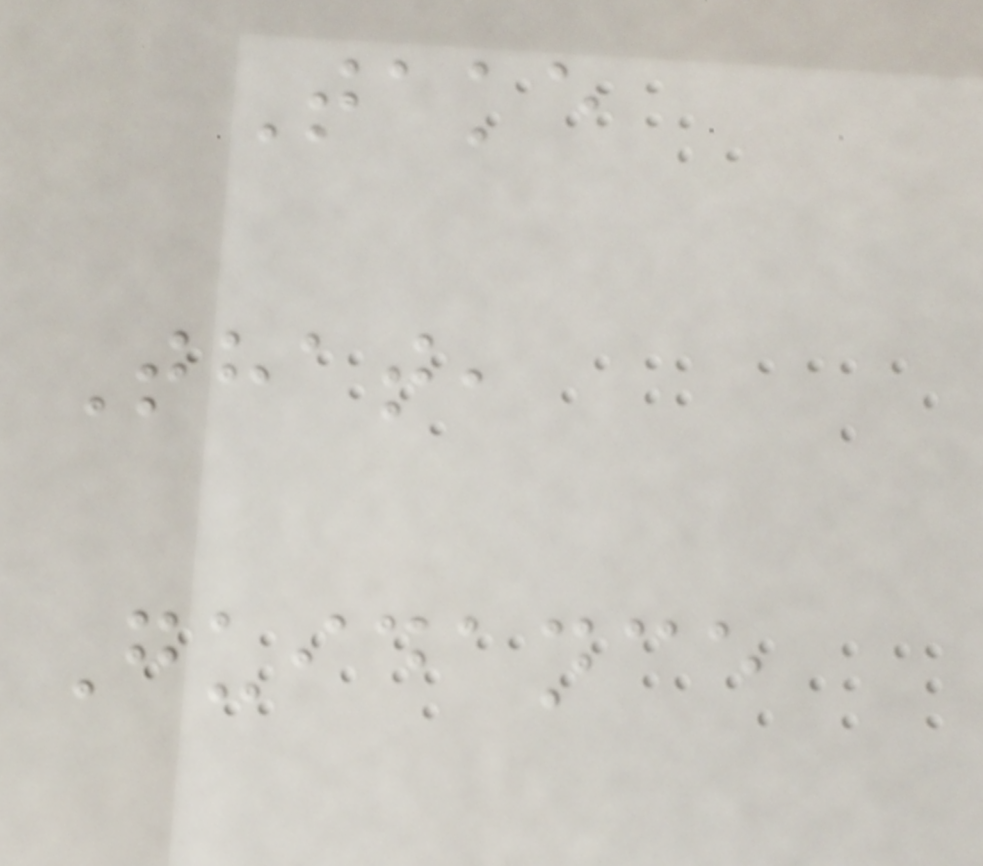Take
That,
Guidance
